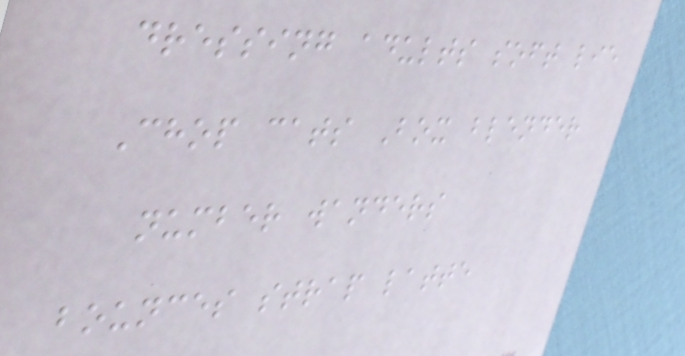dressing adults soft lie
Chop cats Box blender
number wanders
bounces strap latte
